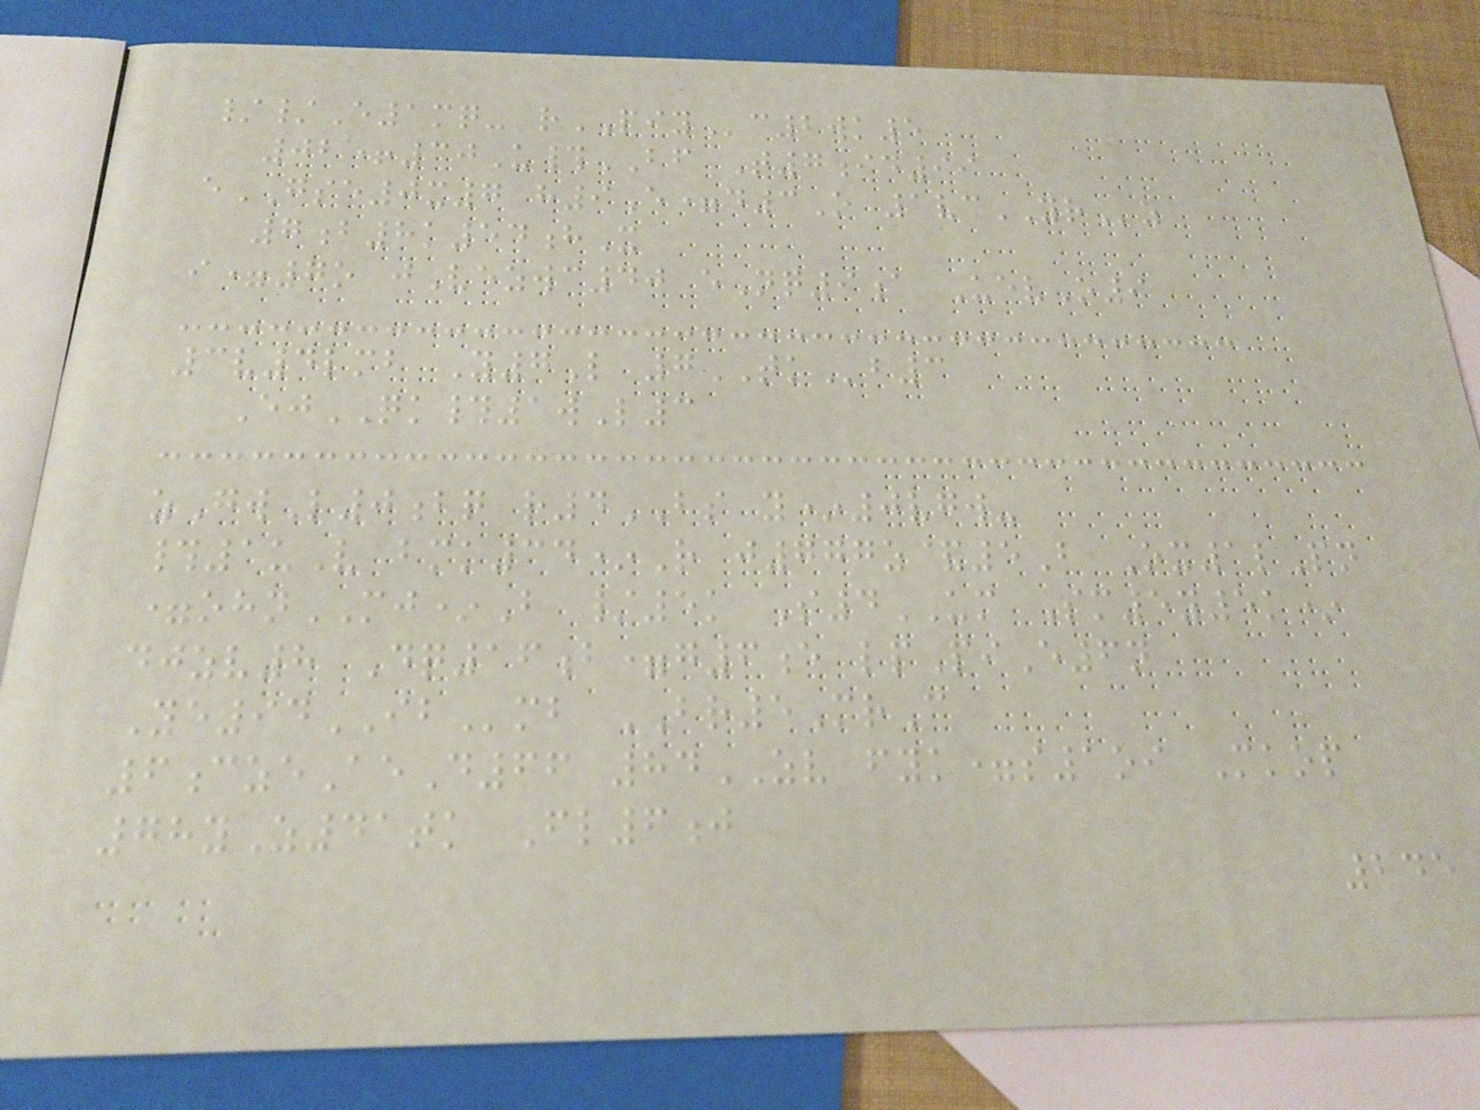//E1mq- rPIYc2wk5
02+30U#BF T7id99
eGSE0x7 h9E=d3O 1vcYRz
7b8k54hX
i=7o jVezwc40 eNq9a UevO9
3v4lmb Y7L 7TKb3
EjQK#1wL3
zGwL0bq r4BS y*0vgw-
#1uV bmk34*R j777z&5B Ox1lPn
=ohnMJ*B /5k S4UM Sm5y5k*
djzv8 Dq16b=g6e lpPiE6n
Ye94IBmb BR5MrC
6czeAeD66 84ZV fyk=s1oi Mkop
78yZ41tk Fl6j
245
